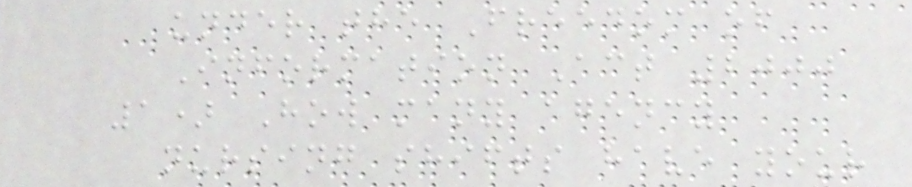under the Freedom of
Information Act 2000
1) How many agency
nursing shifts have your
